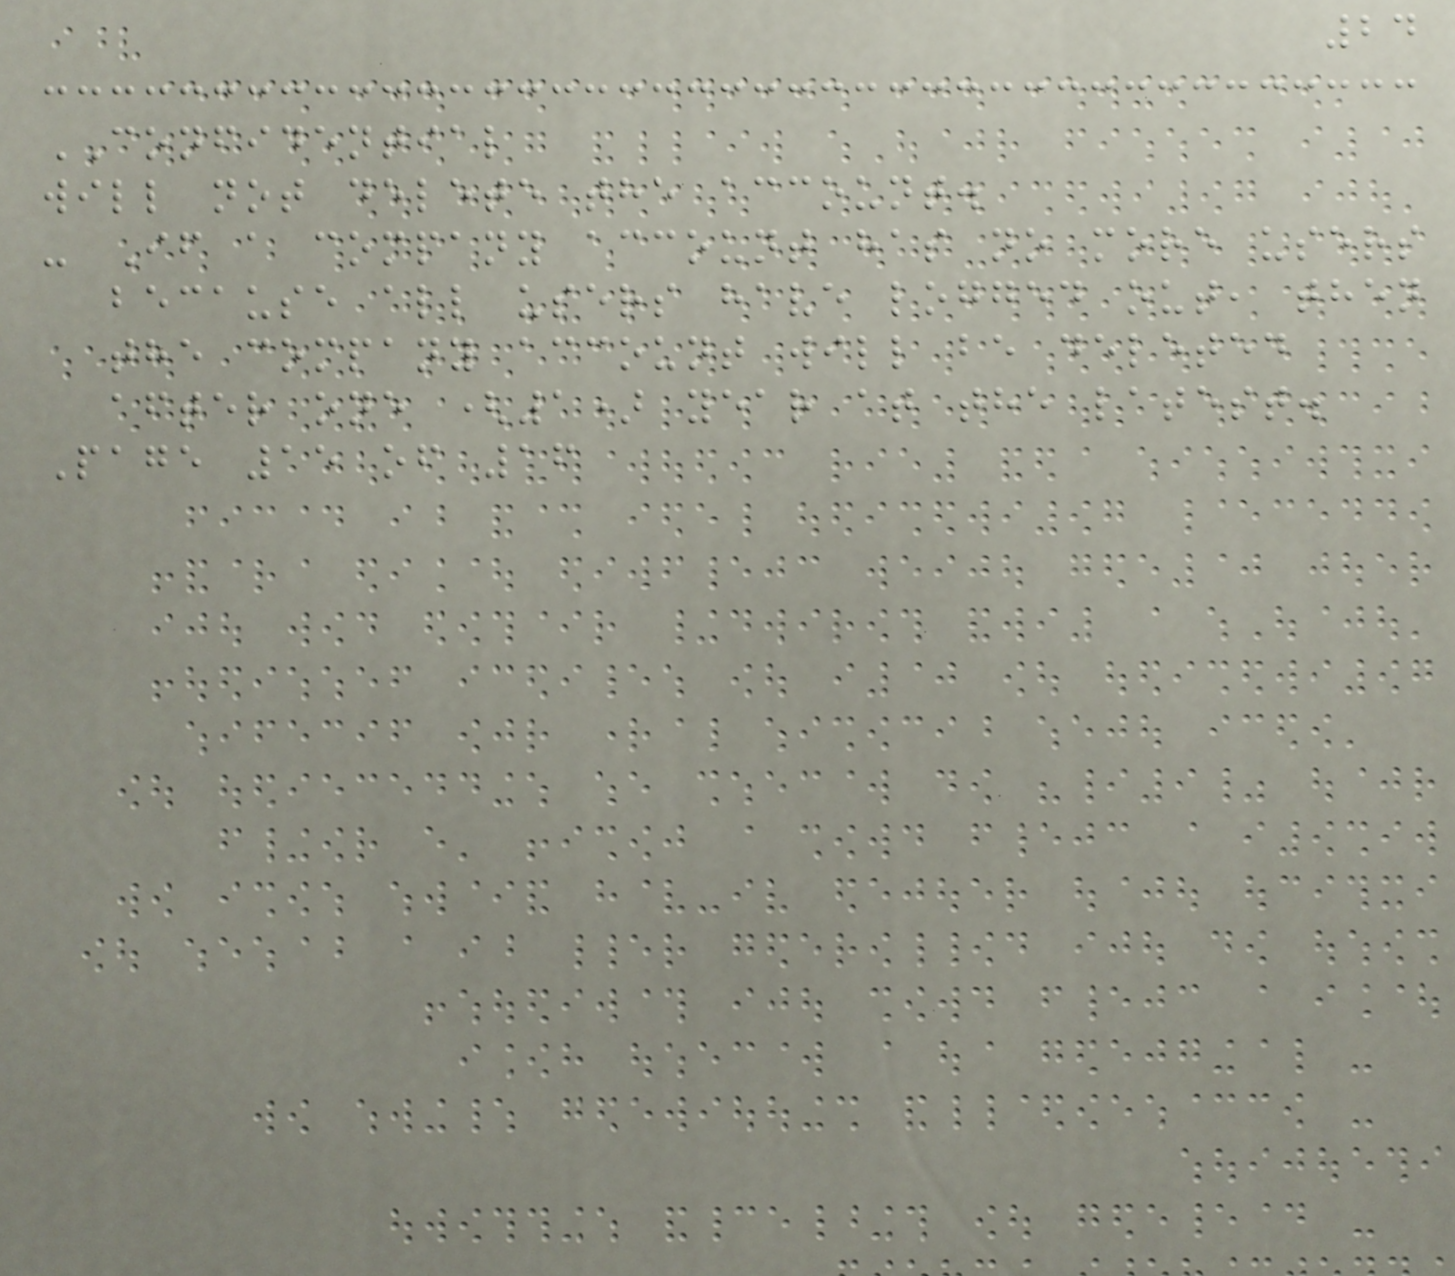24
CONFIDENTIAL
will not delete the account.
- If a company account has no more users
because all users have logged out, then
the company account will be deleted
after one (1) year at the latest.
Page 15 of 16
